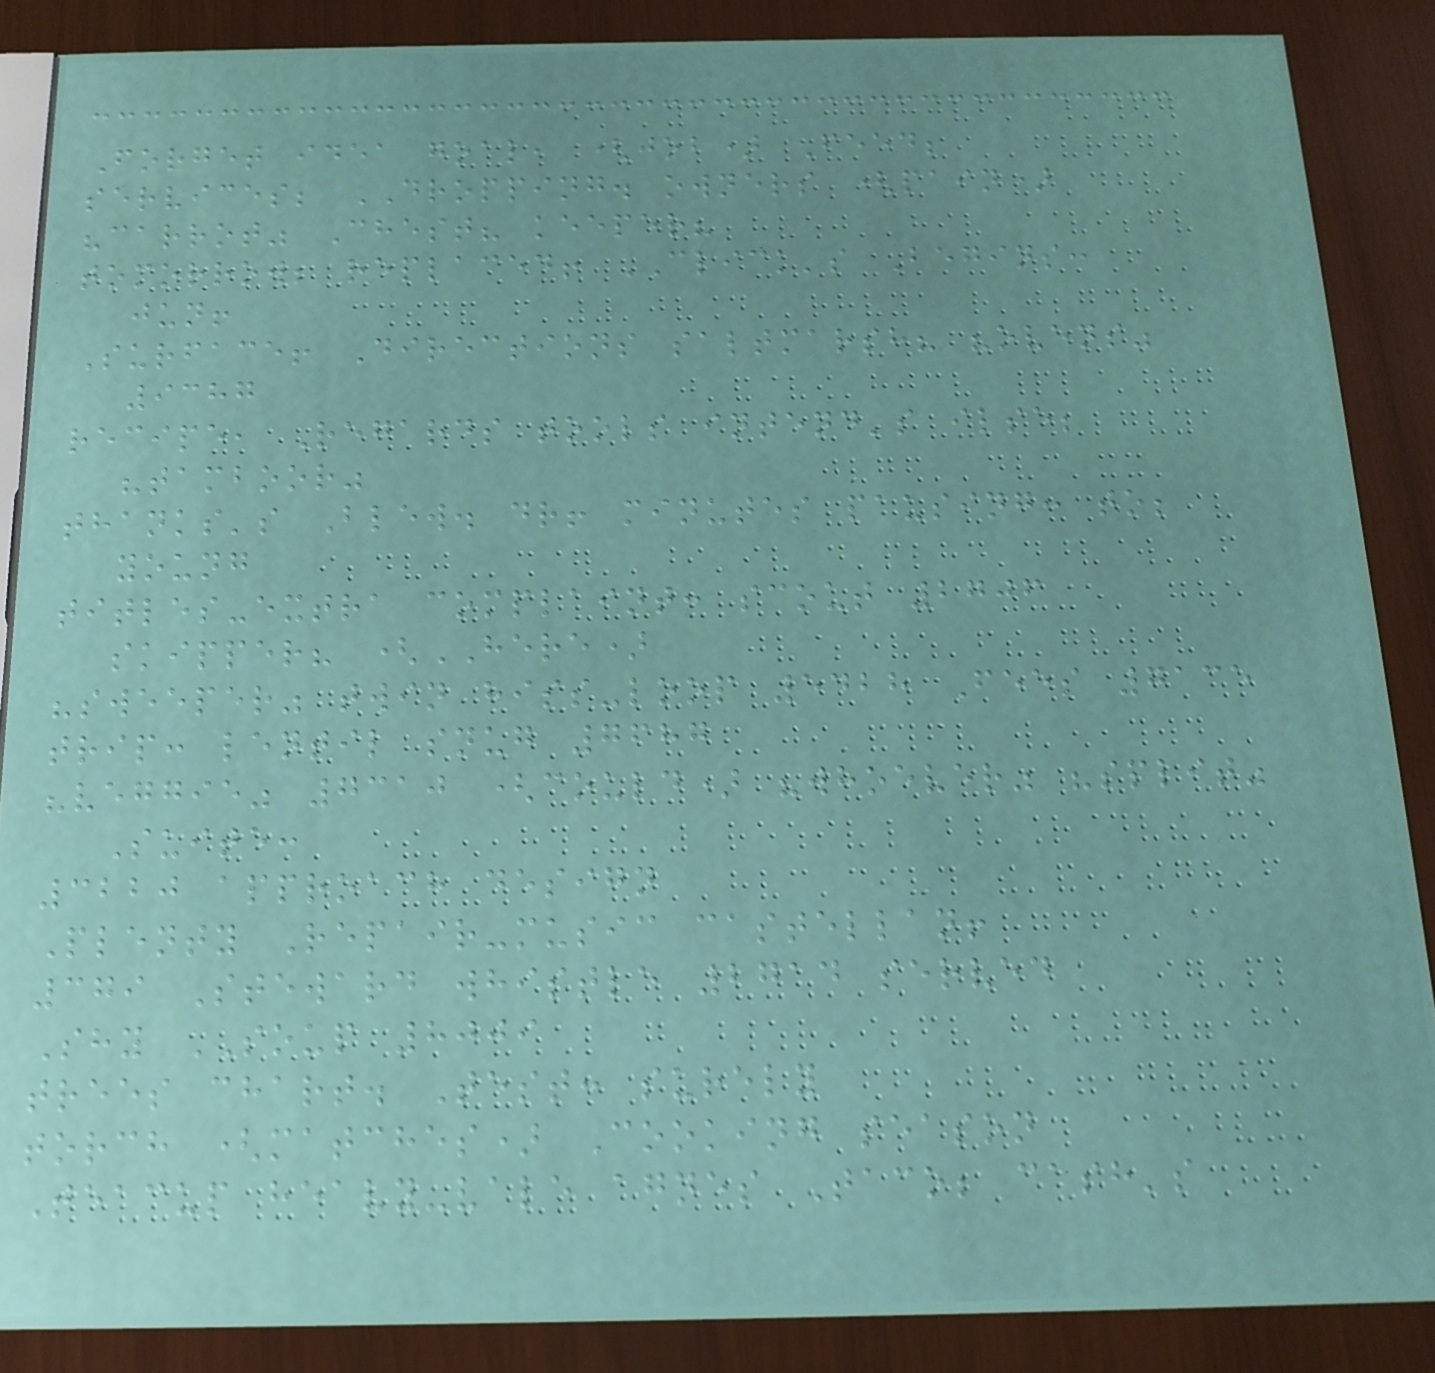Forget idea goal, (job) Feed;
services; DROPPING. owners (pain)
"carrot" Chest? keeper?
tomorrow; replaced! CLICK's Begins:
jun!
Surface! Directions saltmarsh? "ovens"
9387
recipe, Regards tools intend's ilse;
"tamboor"
thanks's Blew. dr! minutes pausing: to;
young
titles-extra complaint: scout 2706
skipper? (HERE)
"sweeper" twin hiss-loop 5428 Fees 7135
trip: lentil snug 7687
"veggie" 7310 (could) "whoever" "split"
Suite:
3220 approach design
Plenty Repair-music castellan!
379 Steward whistle 2714 served
Shy SOUP 8009
trees chart. Test: surely
torch (matches) Cooking season
Teacup heavy-vale agnes Taco; cash's
